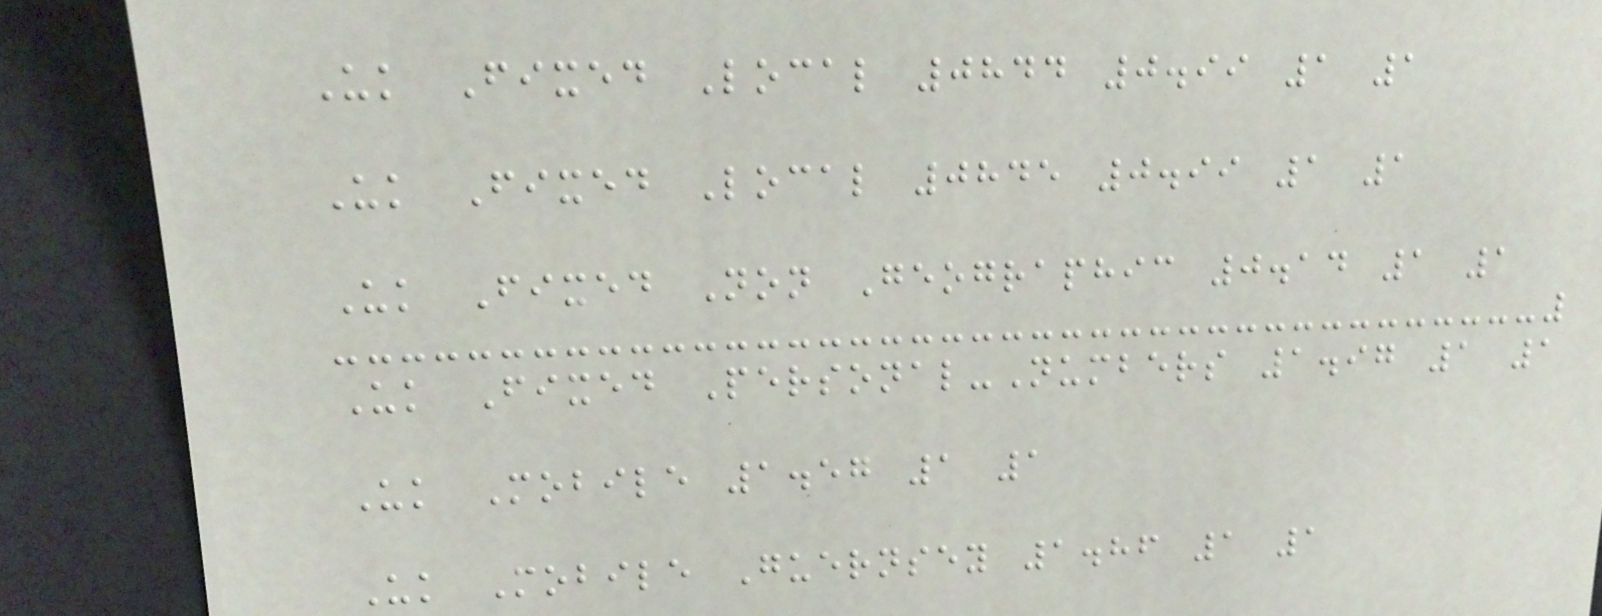Uk Fixed Local 0844 0.99 1 1
Uk Fixed Local 0845 0.99 1 1
Uk Fixed Non Geographic 0.14 1 1
Uk Fixed Personal-Numbers 1.97 1 1
Uk Mobile 1.57 1 1
Uk Mobile Guernsey 1.86 1 1
